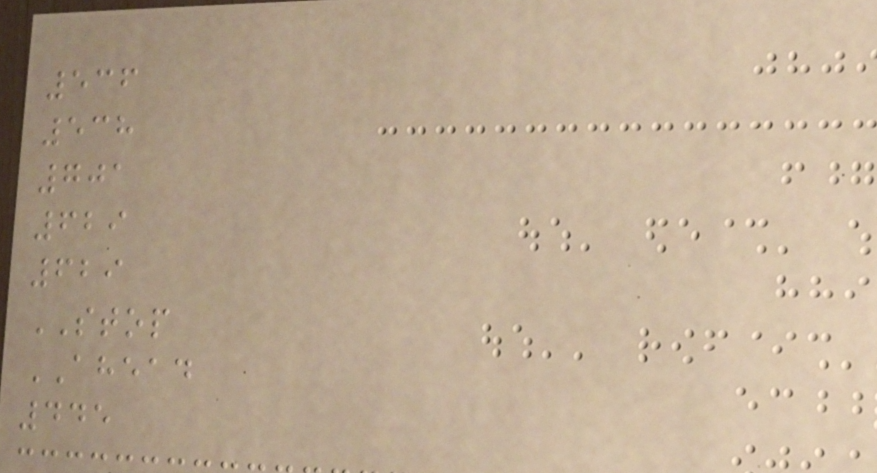536
538
701
629
629
STOP
AHEAD
445
